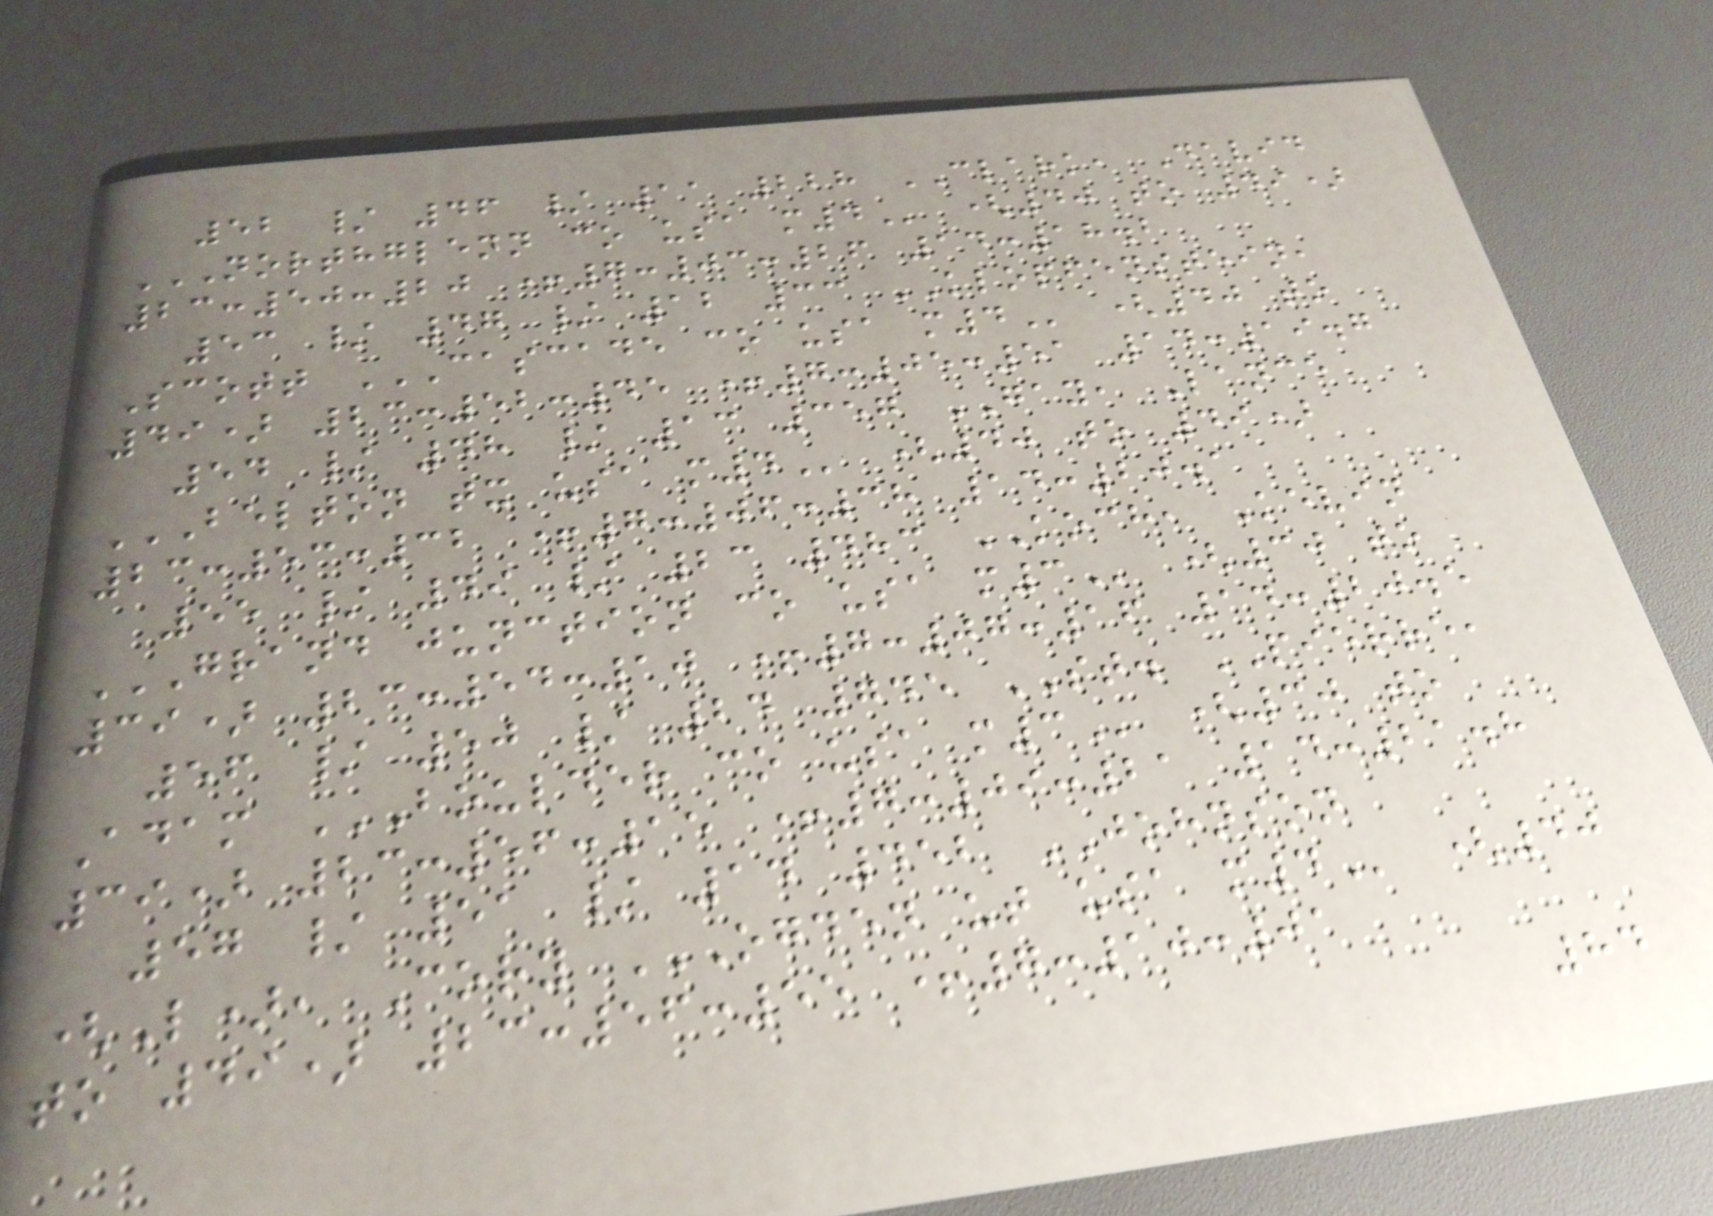52 / 46 / 11 228 CLARK, David
NORTHGLENN CO USA M4 (40 to 49)
23:50:20 +7:03:26 14:18.2
53 / 47 / 12 33 KLOPFENSTEIN,
Scott CASCADE CO USA M4 (40 to
49) 23:52:45 +7:05:51 14:19.7
54 / 48 / 13 357 GAY, Lance
BELTON TX USA M4 (40 to 49)
23:53:32 +7:06:38 14:20.1
55 / 49 / 23 483 KOCH, Kevin
GRAND JUNCTION CO USA M3 (30 to
39) 23:54:10 +7:07:16 14:20.5
56 / 50 / 24 745 ST. PIERRE,
Adam BOULDER CO USA M3 (30 to
39) 23:56:15 +7:09:21 14:21.8
57 / 51 / 14 452 JOHNSON
(L), Cory OGDEN UT USA M4 (40
to 49) 23:56:55 +7:10:01
84
